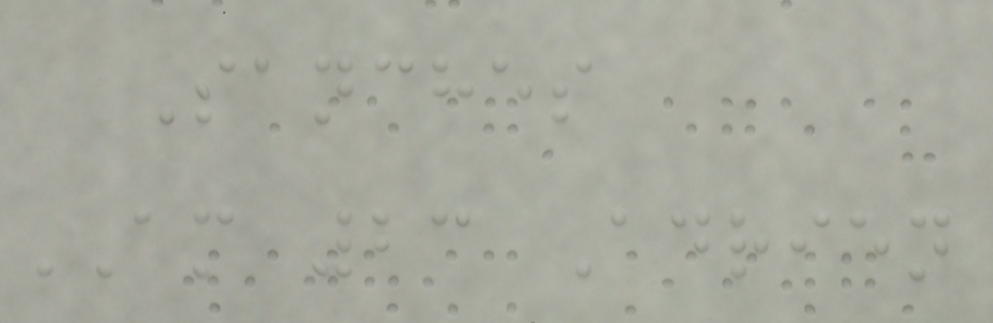Sanches
AM 23 Adrien
